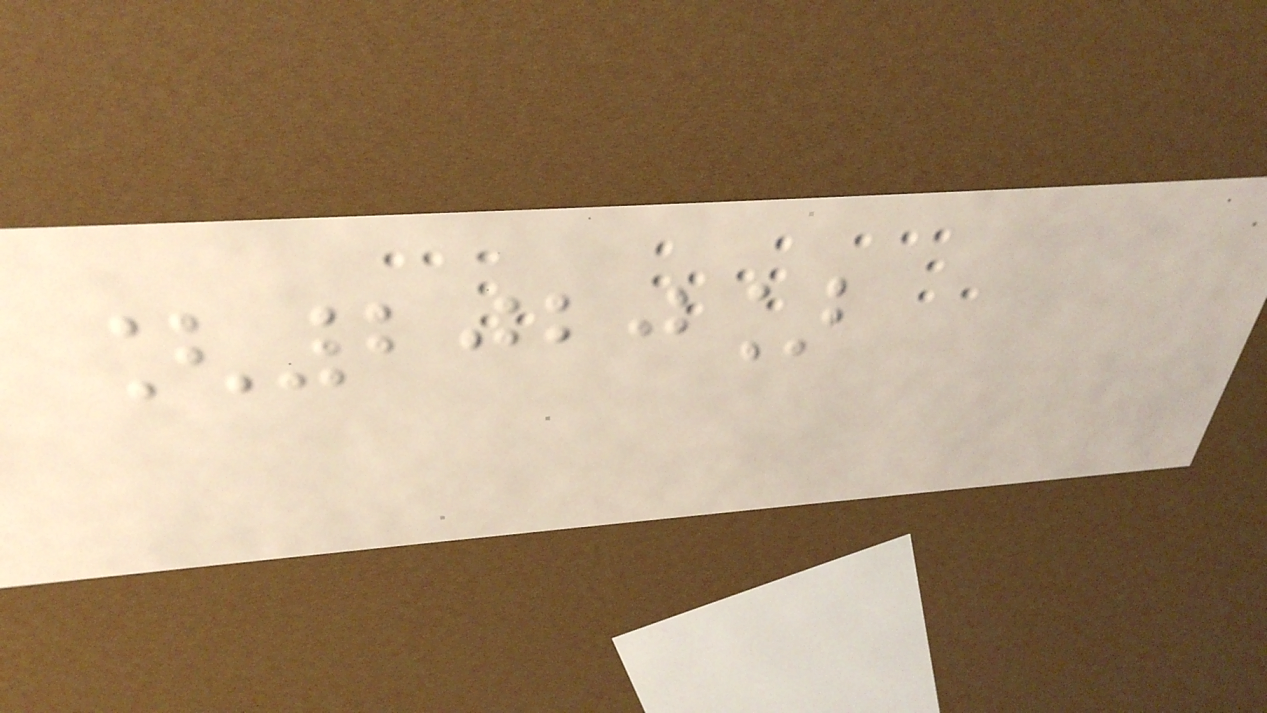[2020]
